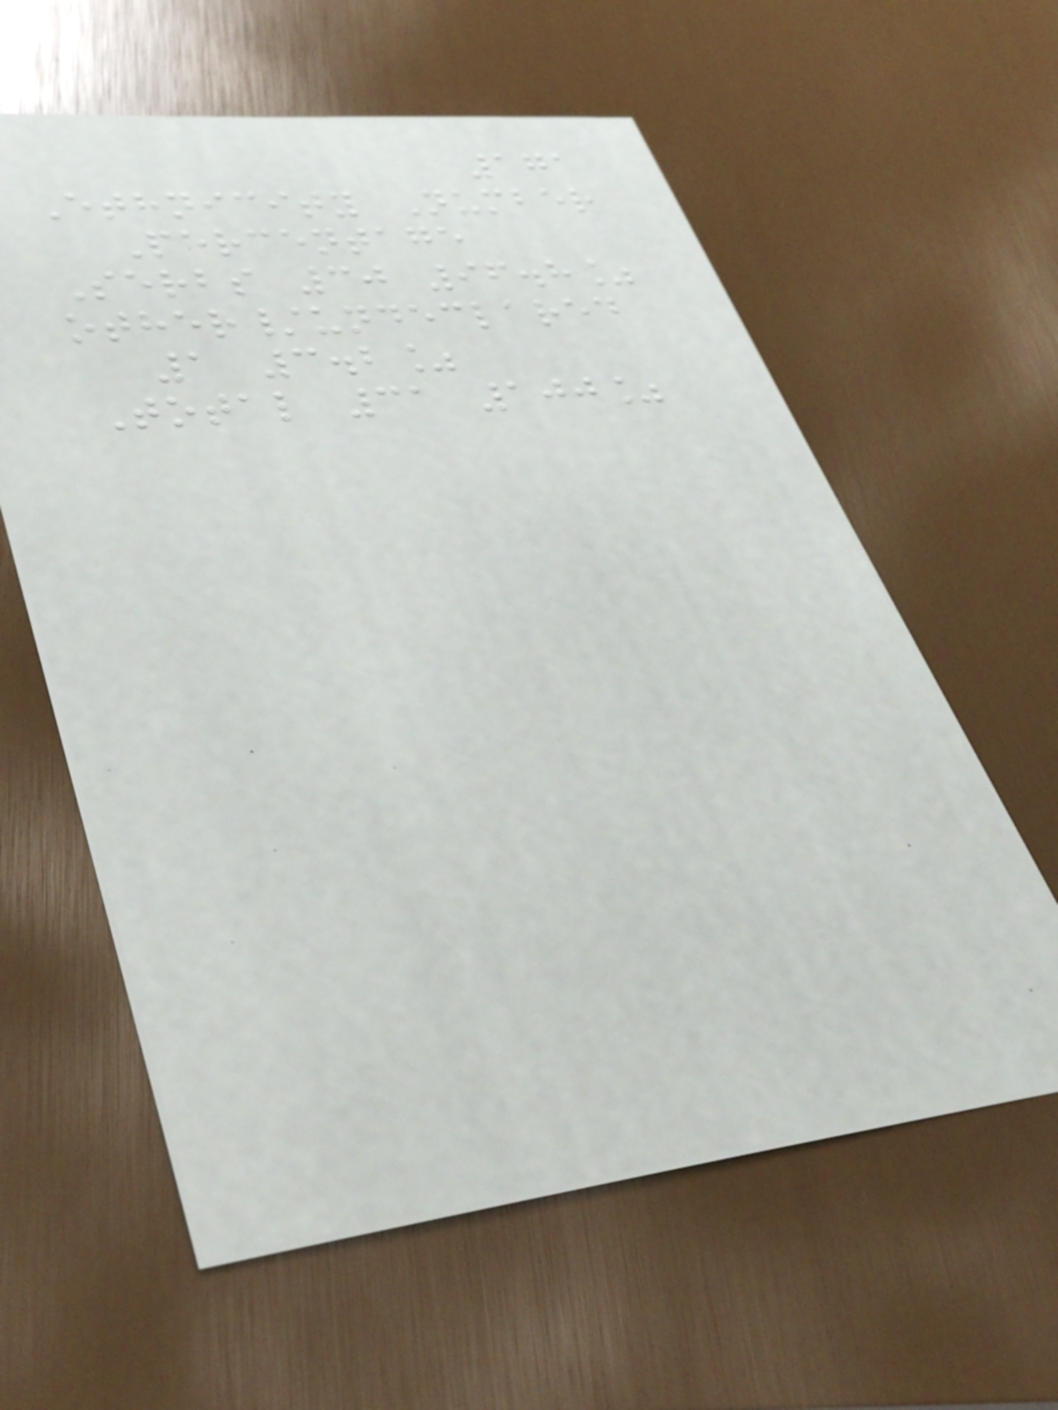171
Ethnicity Number
Percentage
Serbs 30 96.8%
other/undeclared
1 3.2%
Total 31 100%
